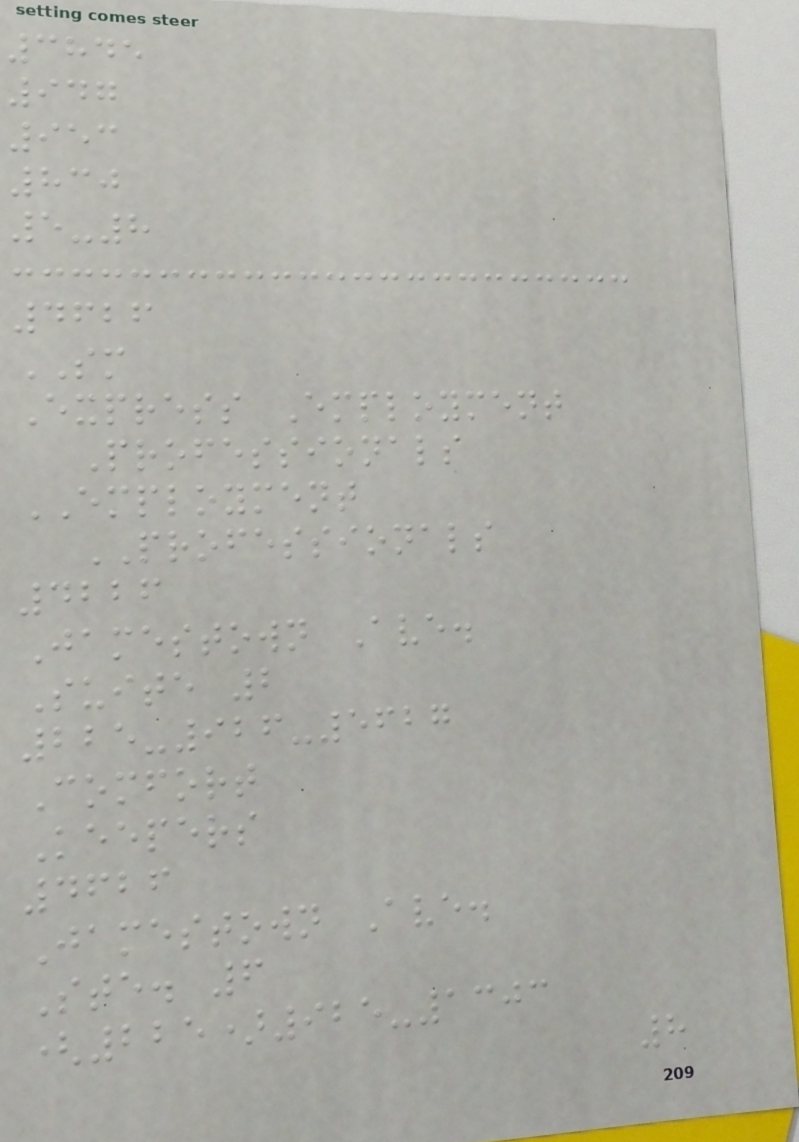3845
947
953
830
5-8
4626
SM
Express Employment
Professionals
EMPLOYMENT
PROFESSIONALS
4226
Jamestown Ave.
Suite 2
225-926-5627
Comfort
Keepers
4626
Jamestown Ave.
Ste. 6
(225)925-1303
8
